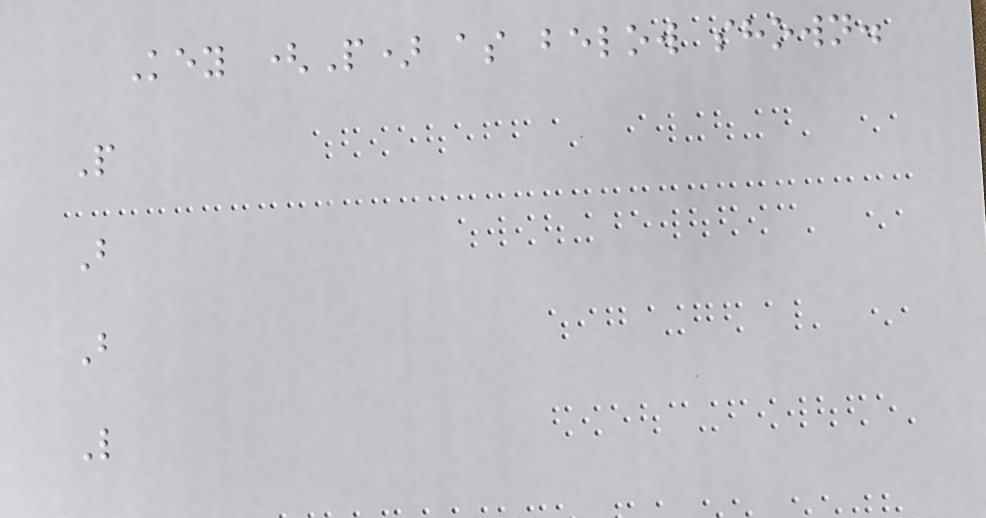Key (P) as below shown.
P
B
B
L
